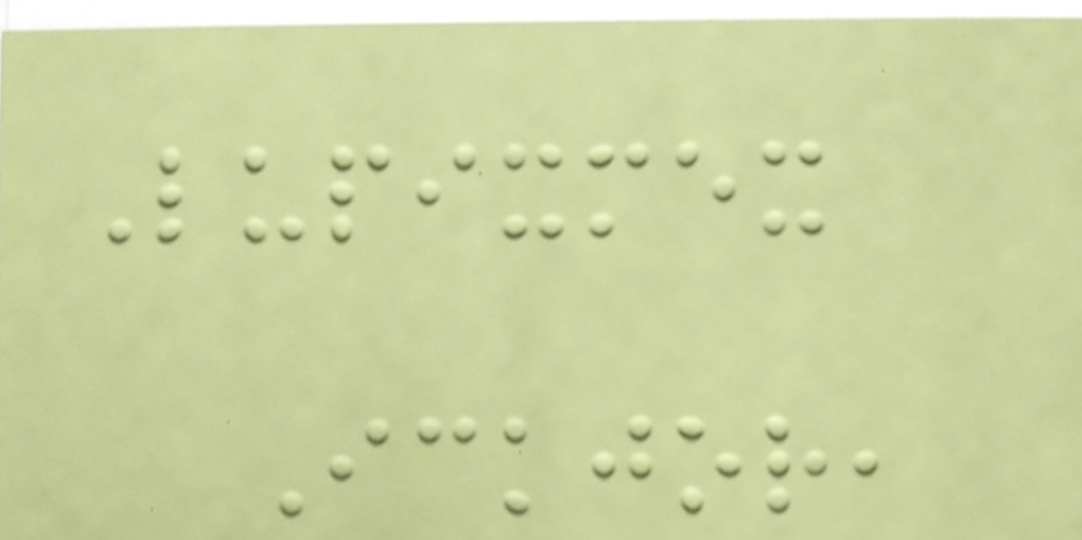Lupixmex
Ickjor,
